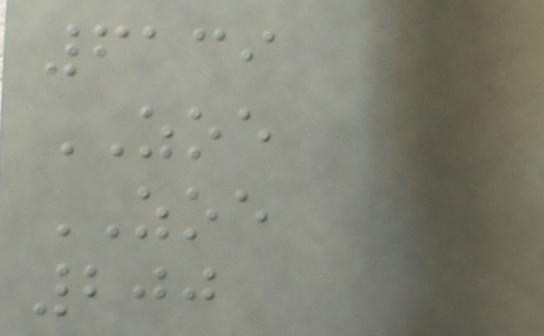6139
ZOE
ZOE
200
